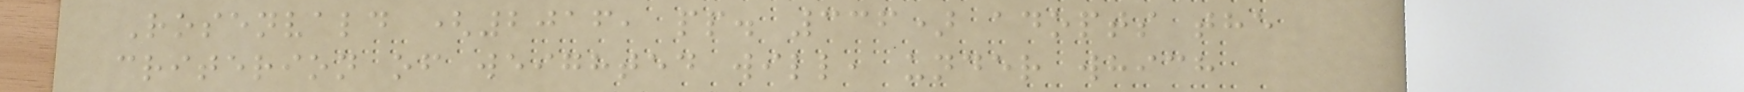Rosenvald (2016, pp. 336) adopts the
criterion of weighted will, under which
